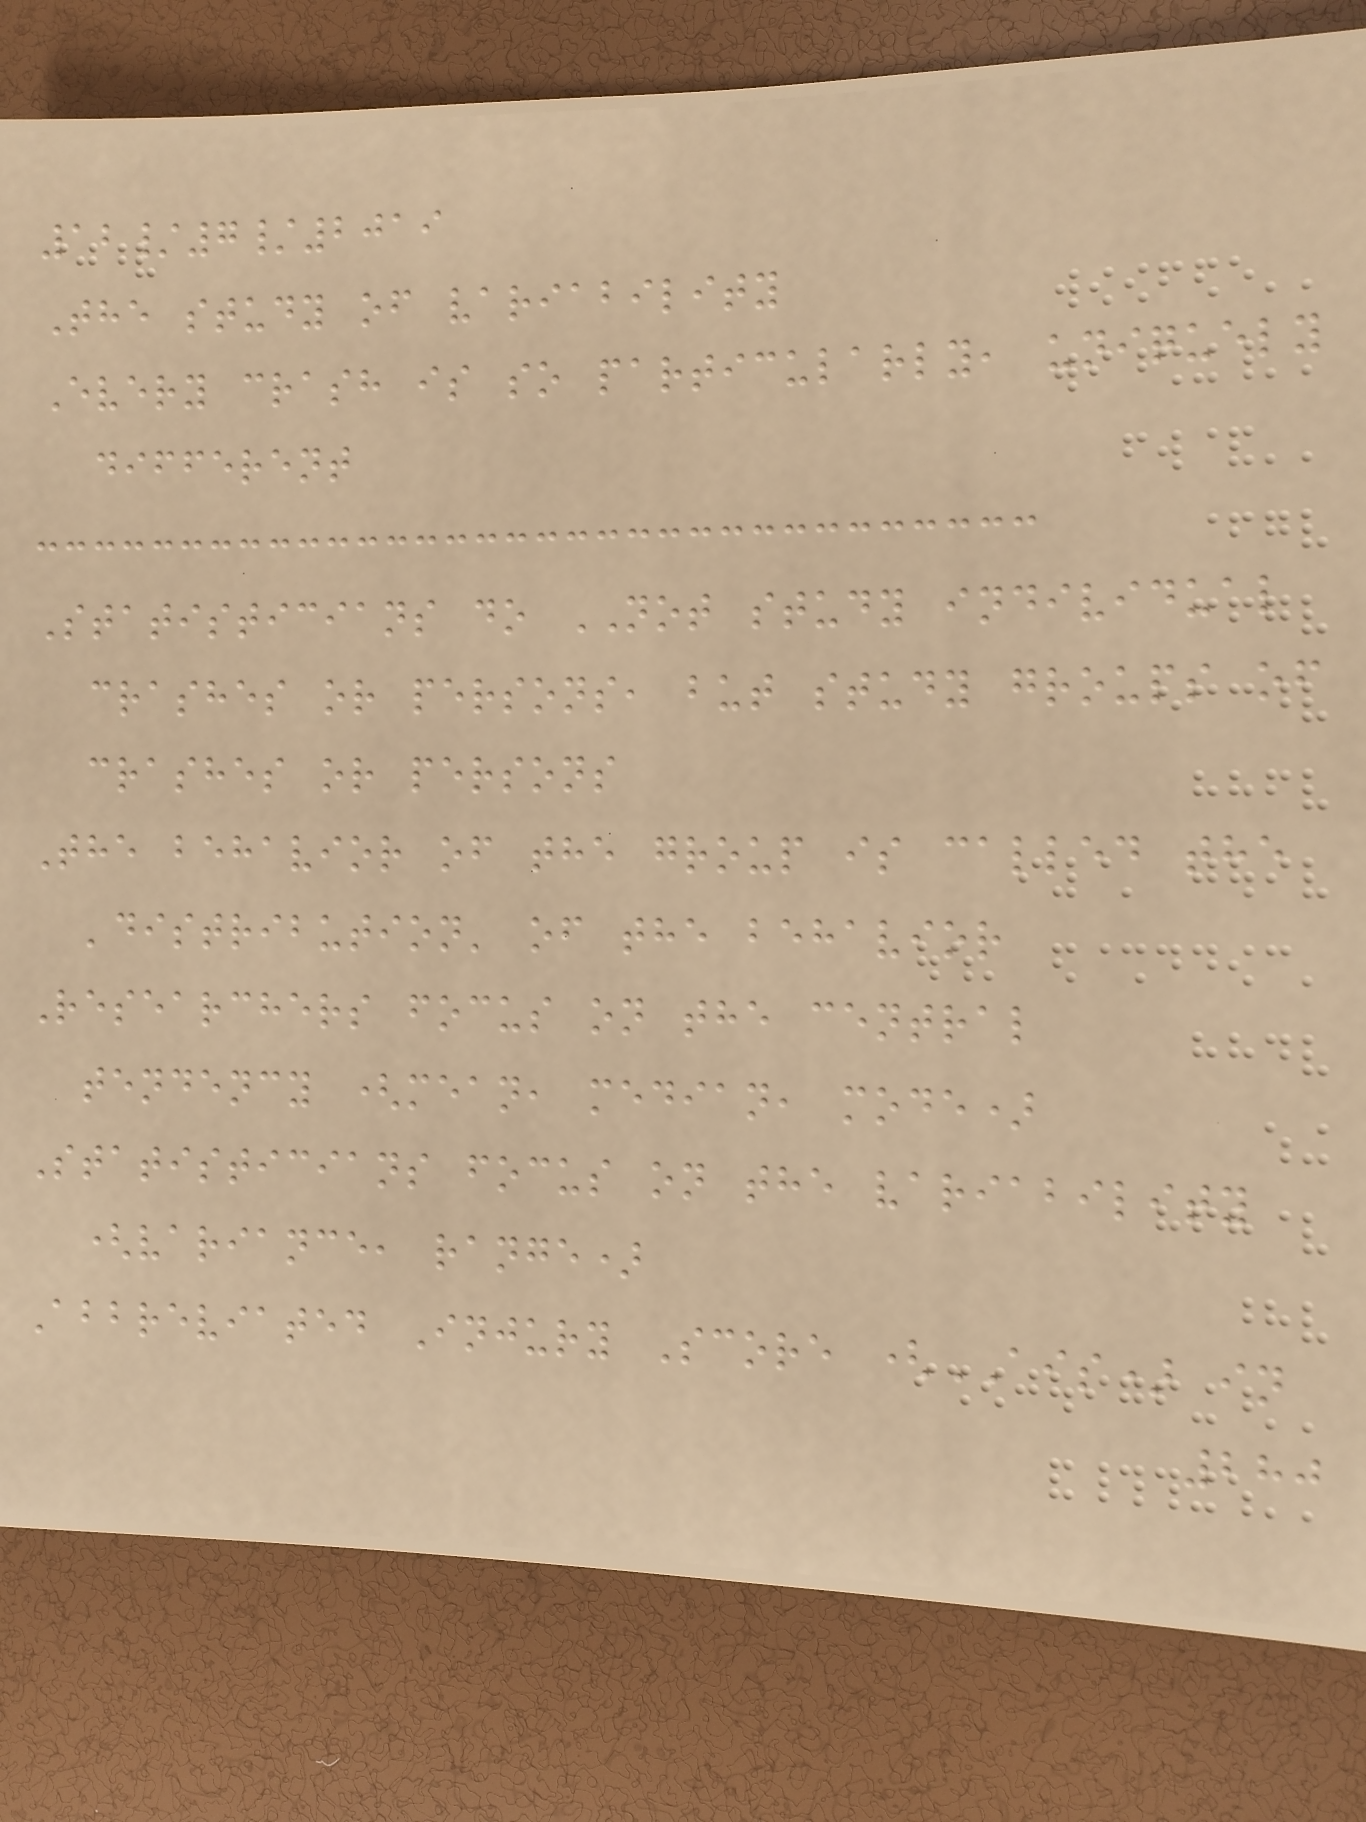12/7/2019
The study of variability
Every crash is so particularly, uniquely
different
Statisticians do NOT study individual
crashes or persons, but study groups of
crashes or persons
The behavior of the group is called the
'distribution' of the behavior
Researchers focus on the central
tendency (mean, median, mode)
Statisticians focus on the variability
(variance, range)
Abbreviated Injury Score (AIS) in
280
